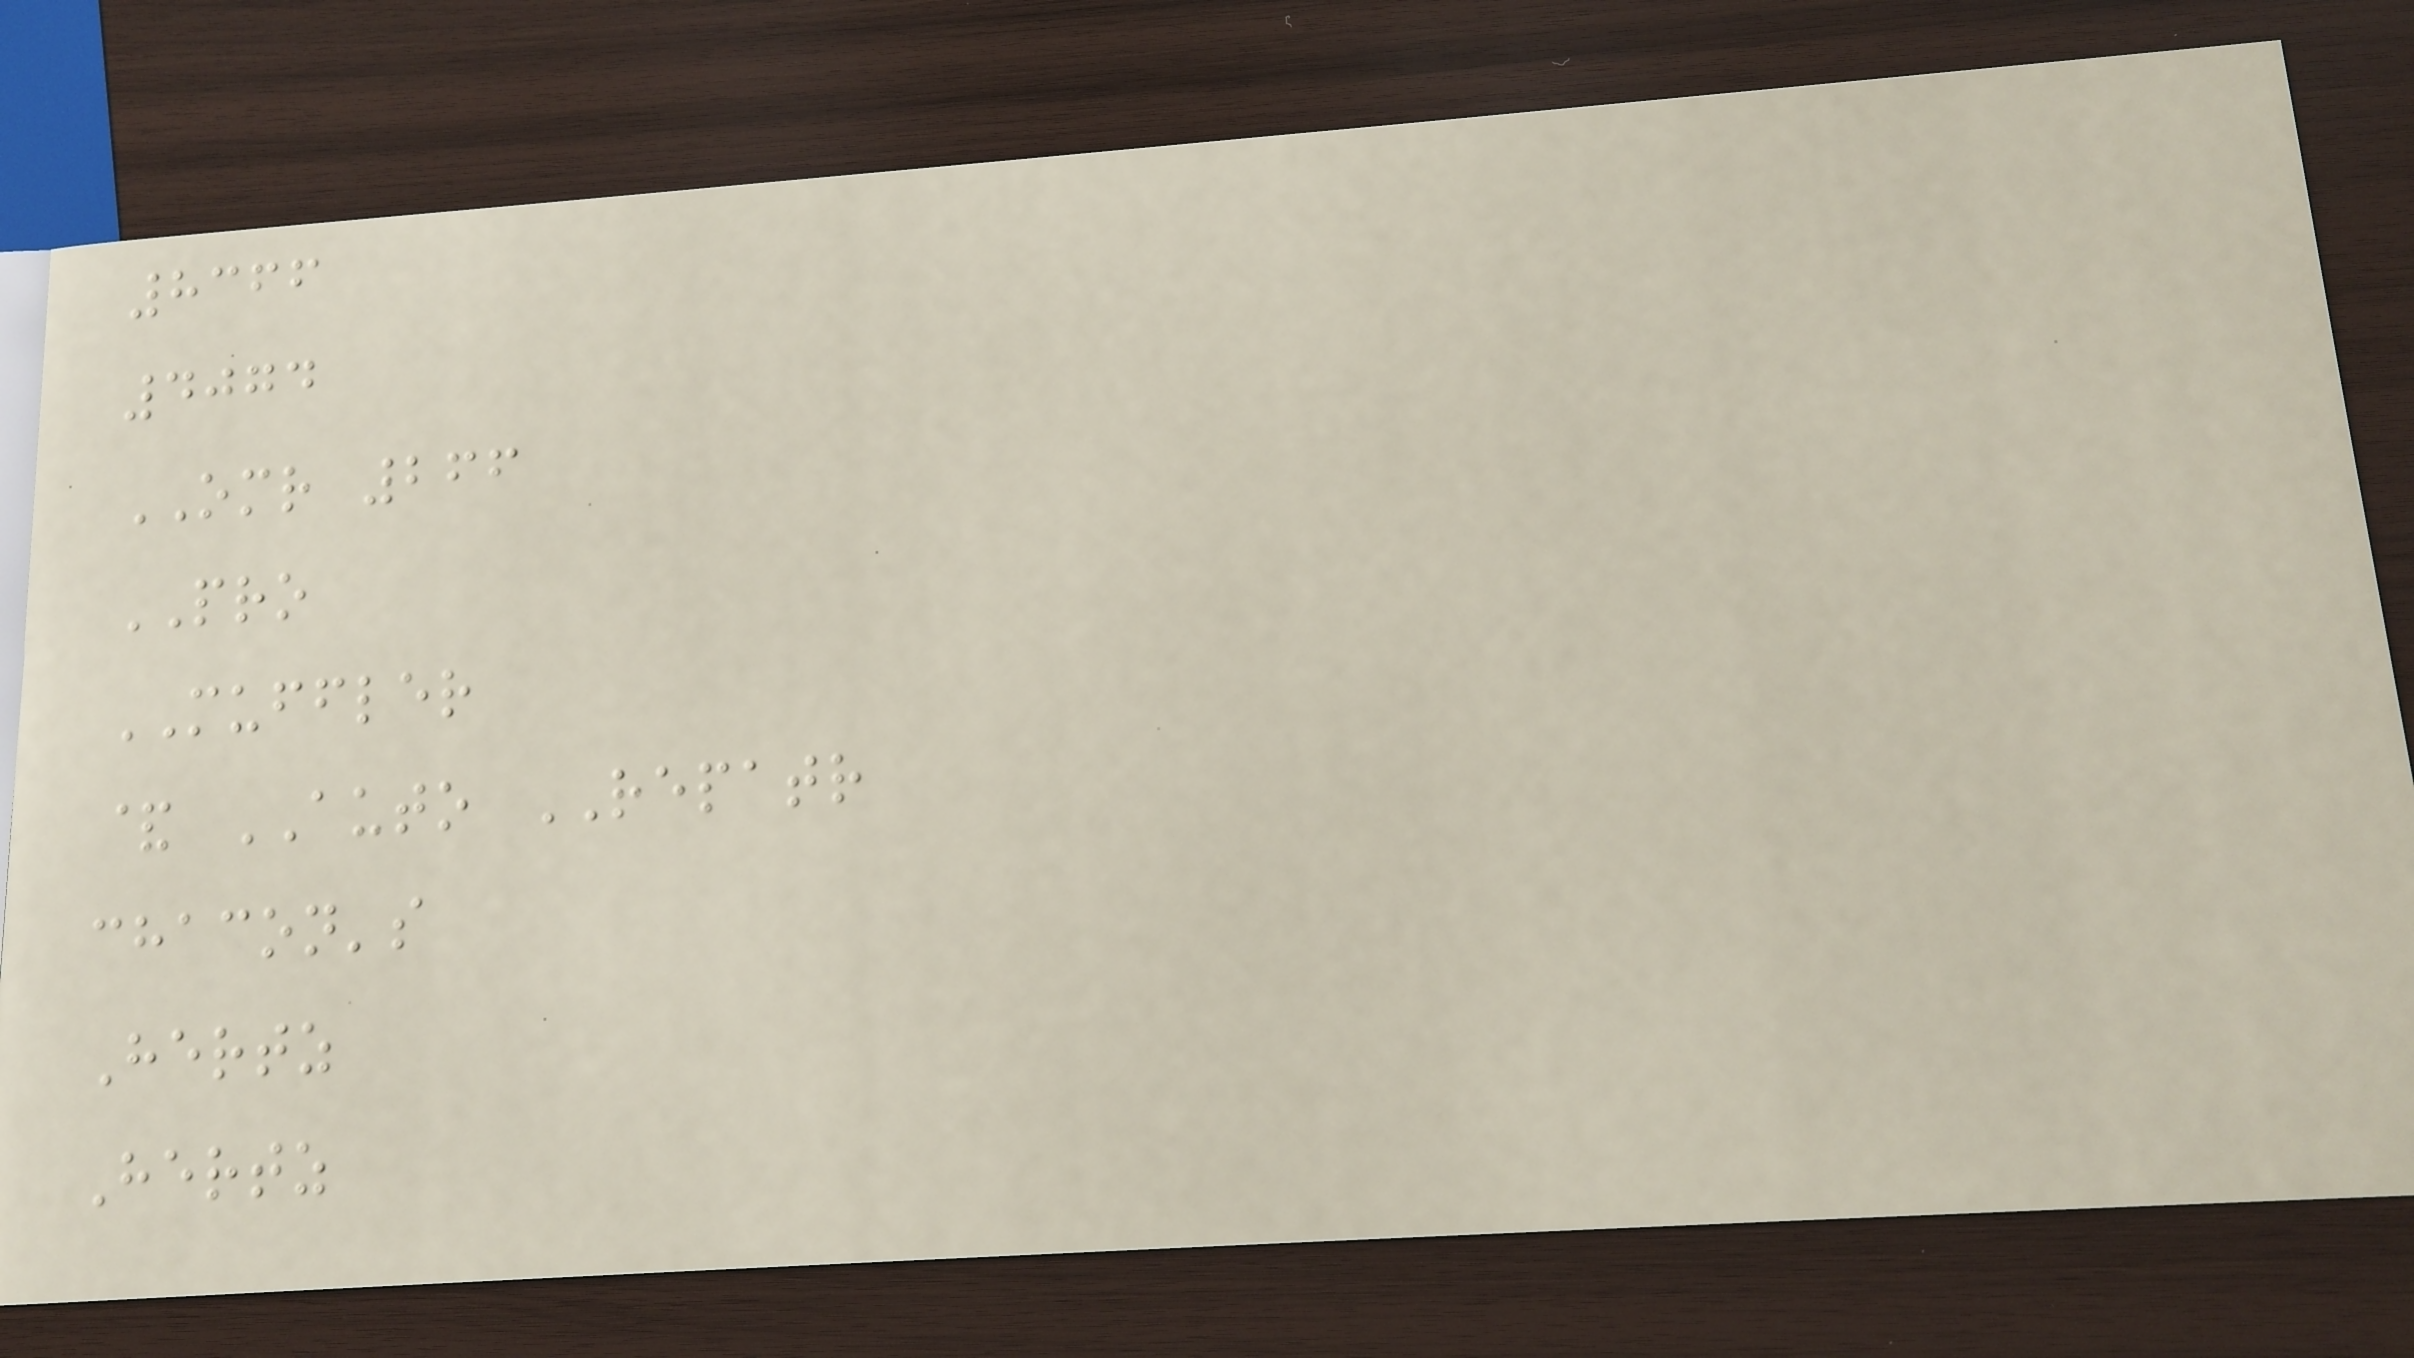8366
4074
OMR 266
PRO
MUFFLER
& AUTO REPATR
chacon's
Hertz
Hertz
